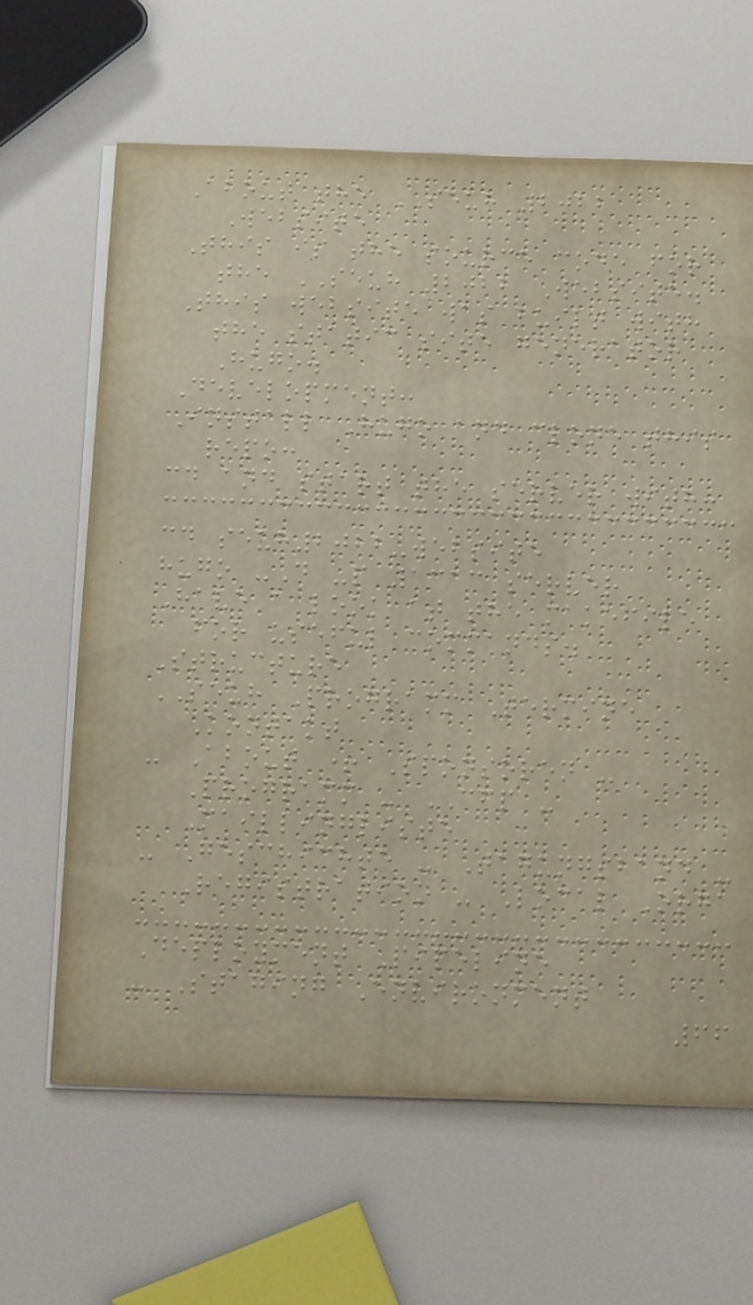About the SEUH 2022
Website
This is the source code for
the SEUH 2022 Website.
This website was built with
the static site generator
Hugo.
Development:
Install Hugo and clone this
repo:
cd and start the server with:
cd seuh2022-website
hugo -D -p 1313 server
Have a look at the makefile
for useful commands.
Structure
SEUH Programm Termine
Kontakt
- About + Sponsoren -
Programm - CFP -
Maillingliste
- Geschichte - Tagungsband -
Registration - Local Orga
Deployment Pipeline
- Staging Environment
66
